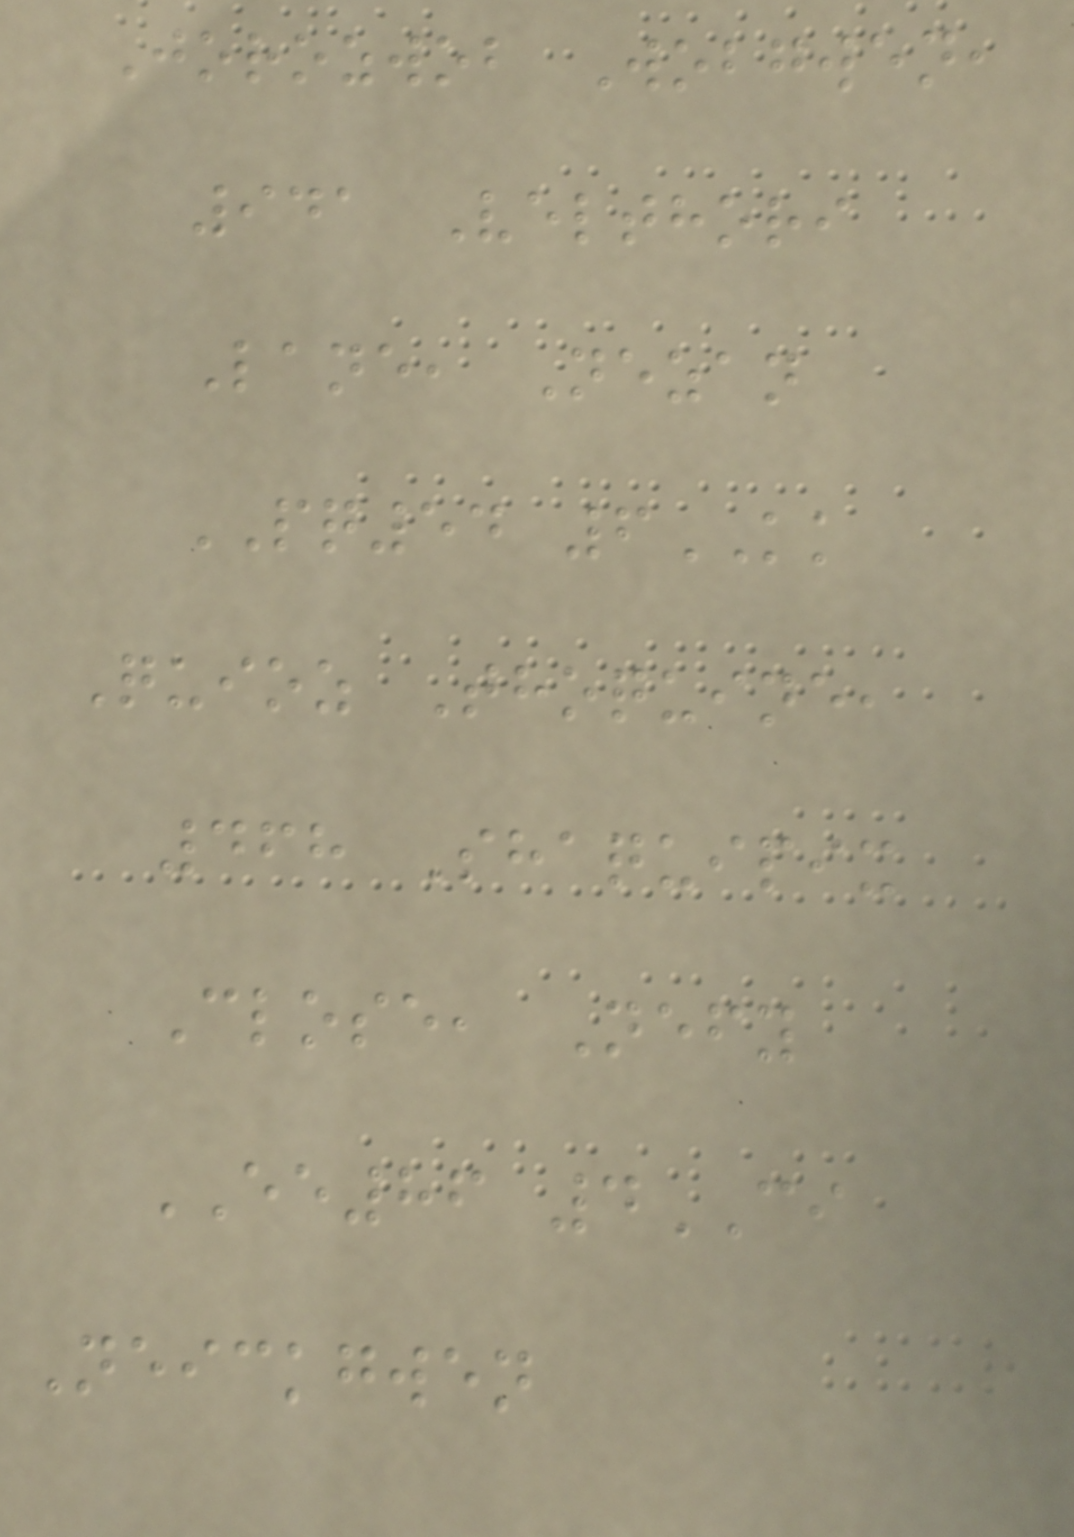Jorozwob Wobgwen,
941 Velthori
Lane, Nezan
PQ54 6KK
Quioz Thoquine,
468 Shaquipix
Close, Nefy
EE86 4CI
Neickgwen
